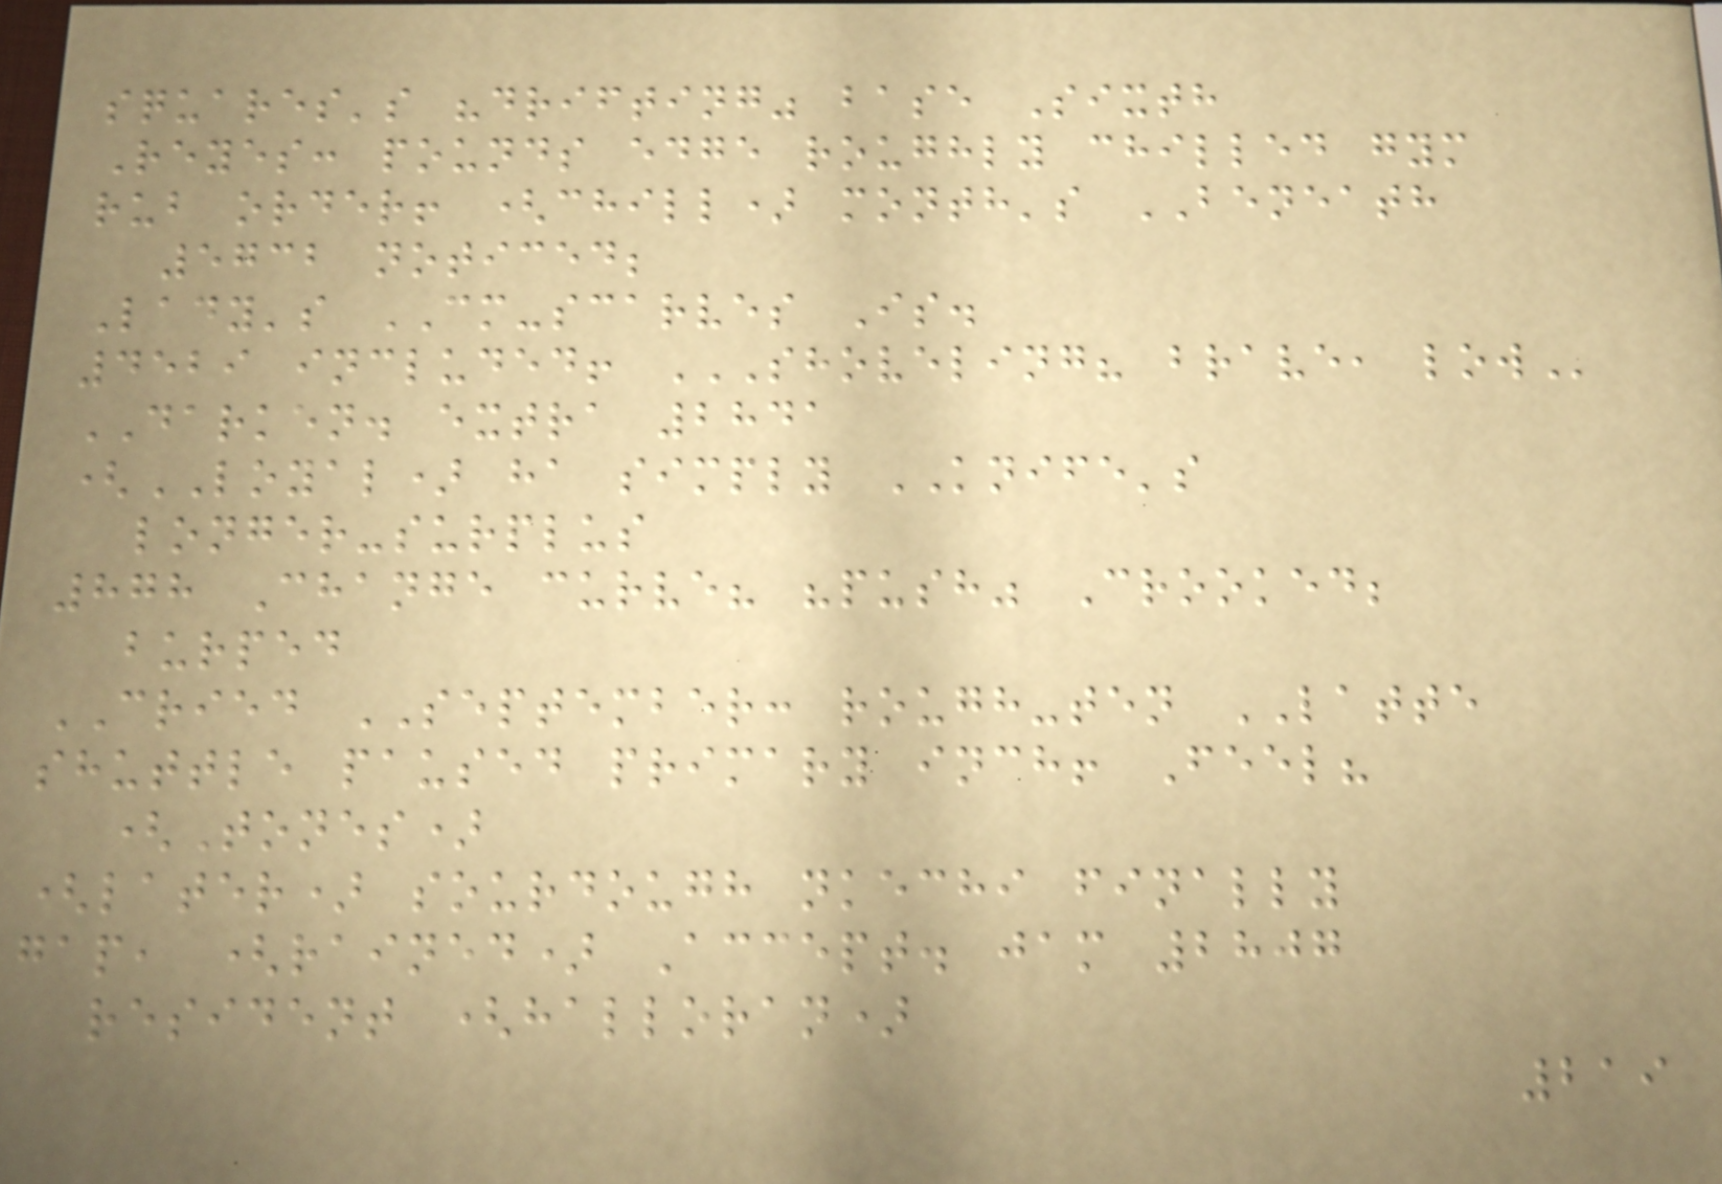squares's "drifting" base Sixth
Reyes: pounds edge roughly chilled gym
rub order! (chill) month's BENEATH
5732 noticed;
Lady's CM-scarves Is.
4529 included! SHOVELING? BRAVE, LOW
DARKEN. extra 2841
(LOYAL) ha simply KNIFE's
longer-surplus
878 Change curve? "push" Crooked;
burped
CRIED SEPTEMBER: rough-ten LATTE
shuttle paused primary inch! Feel?
(Tones)
(later) sourdough nkechi finally
gap, (rained) Accept. jam 2807
resident (halloran)
219
